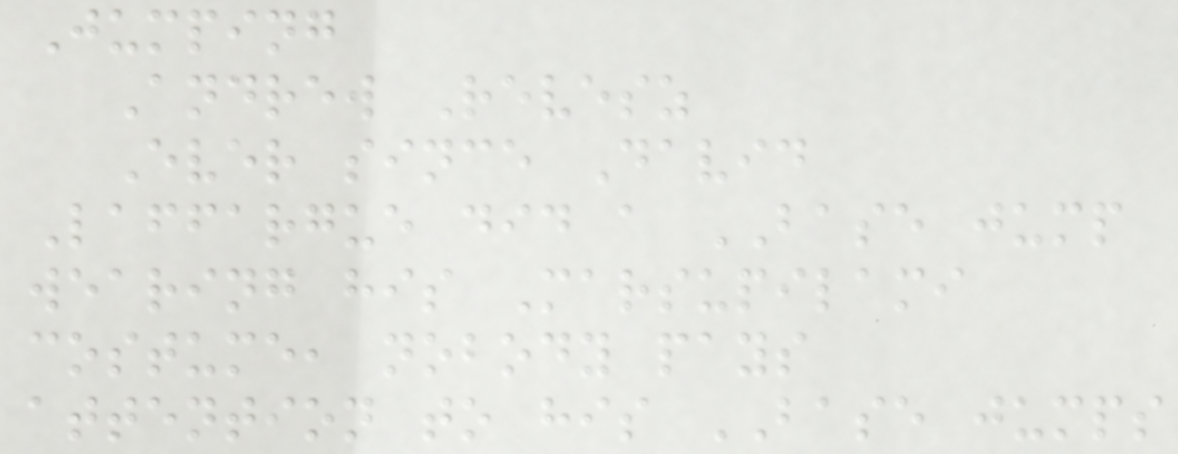Jumping
Andrew Revesz
Ever since David
Laffargue did a BASE jump
wearing his Marsupilami
costume, nobody pays
attention to his BASE jumps
